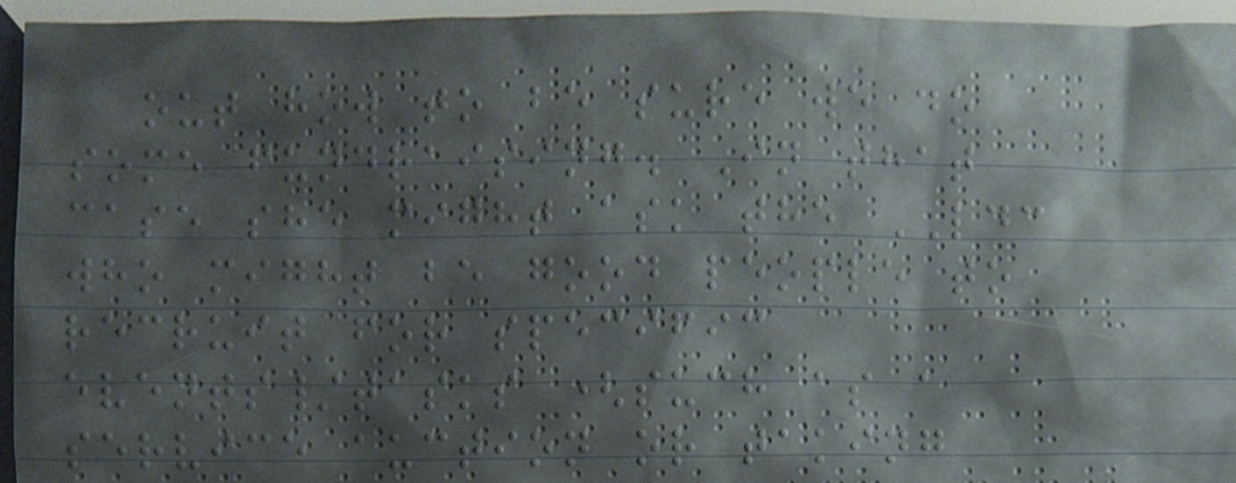out how to be sure we do
some fundraising. In that
case she might ask the LDC
who might be good people to
recruit for specific
events/tasks (such as a
service auction or taking
